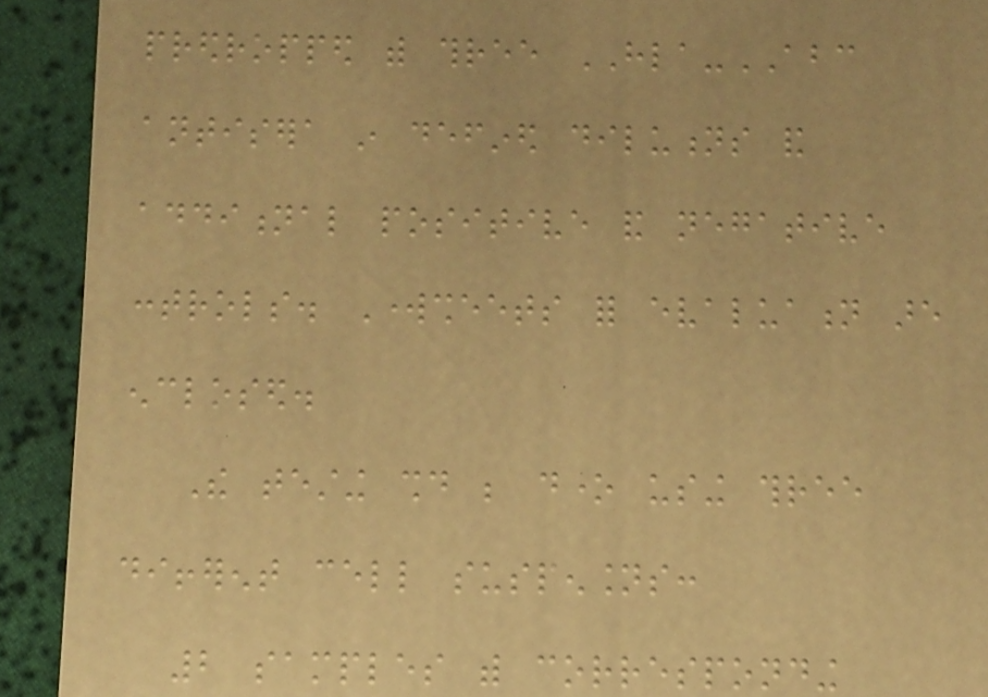predropped with three HLA-ABC
antisera in defined dilutions and
additional positive and negative
controls. Worksheets for evaluation are
enclosed.
The testing should be done using three
different cell suspensions:
2 samples with corresponding
